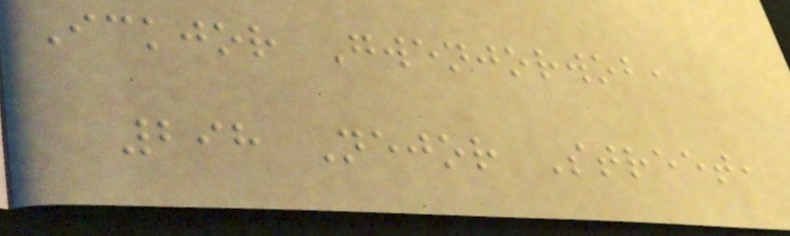Ickjor Gwenjorwob,
298 Nejor Street,
